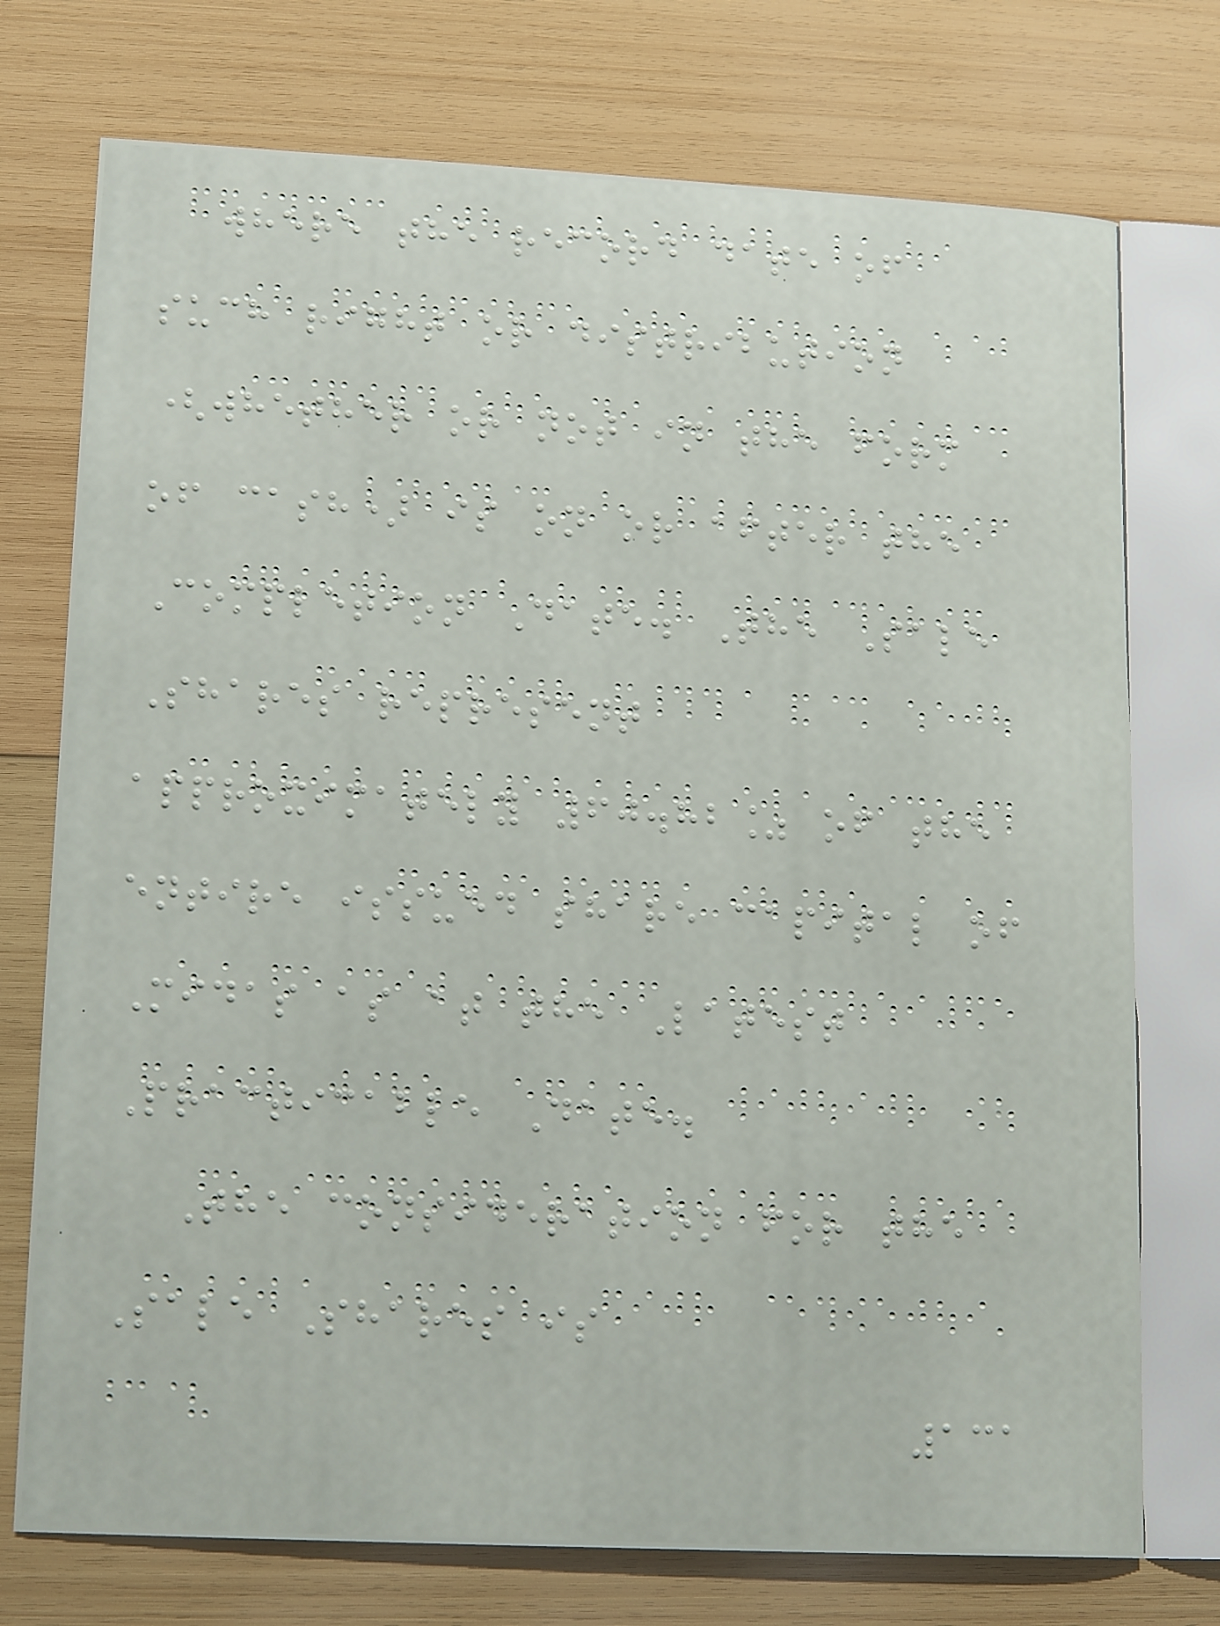where the record date of
such right or distribution
(whether or not in the form
of cash) is on or after the
Completion Date. The Sale
Shares represent
approximately 60.82% of the
entire issued share capital of
Midas as at the Latest
Practicable Date.
The consideration for the
Sale Shares is
131
